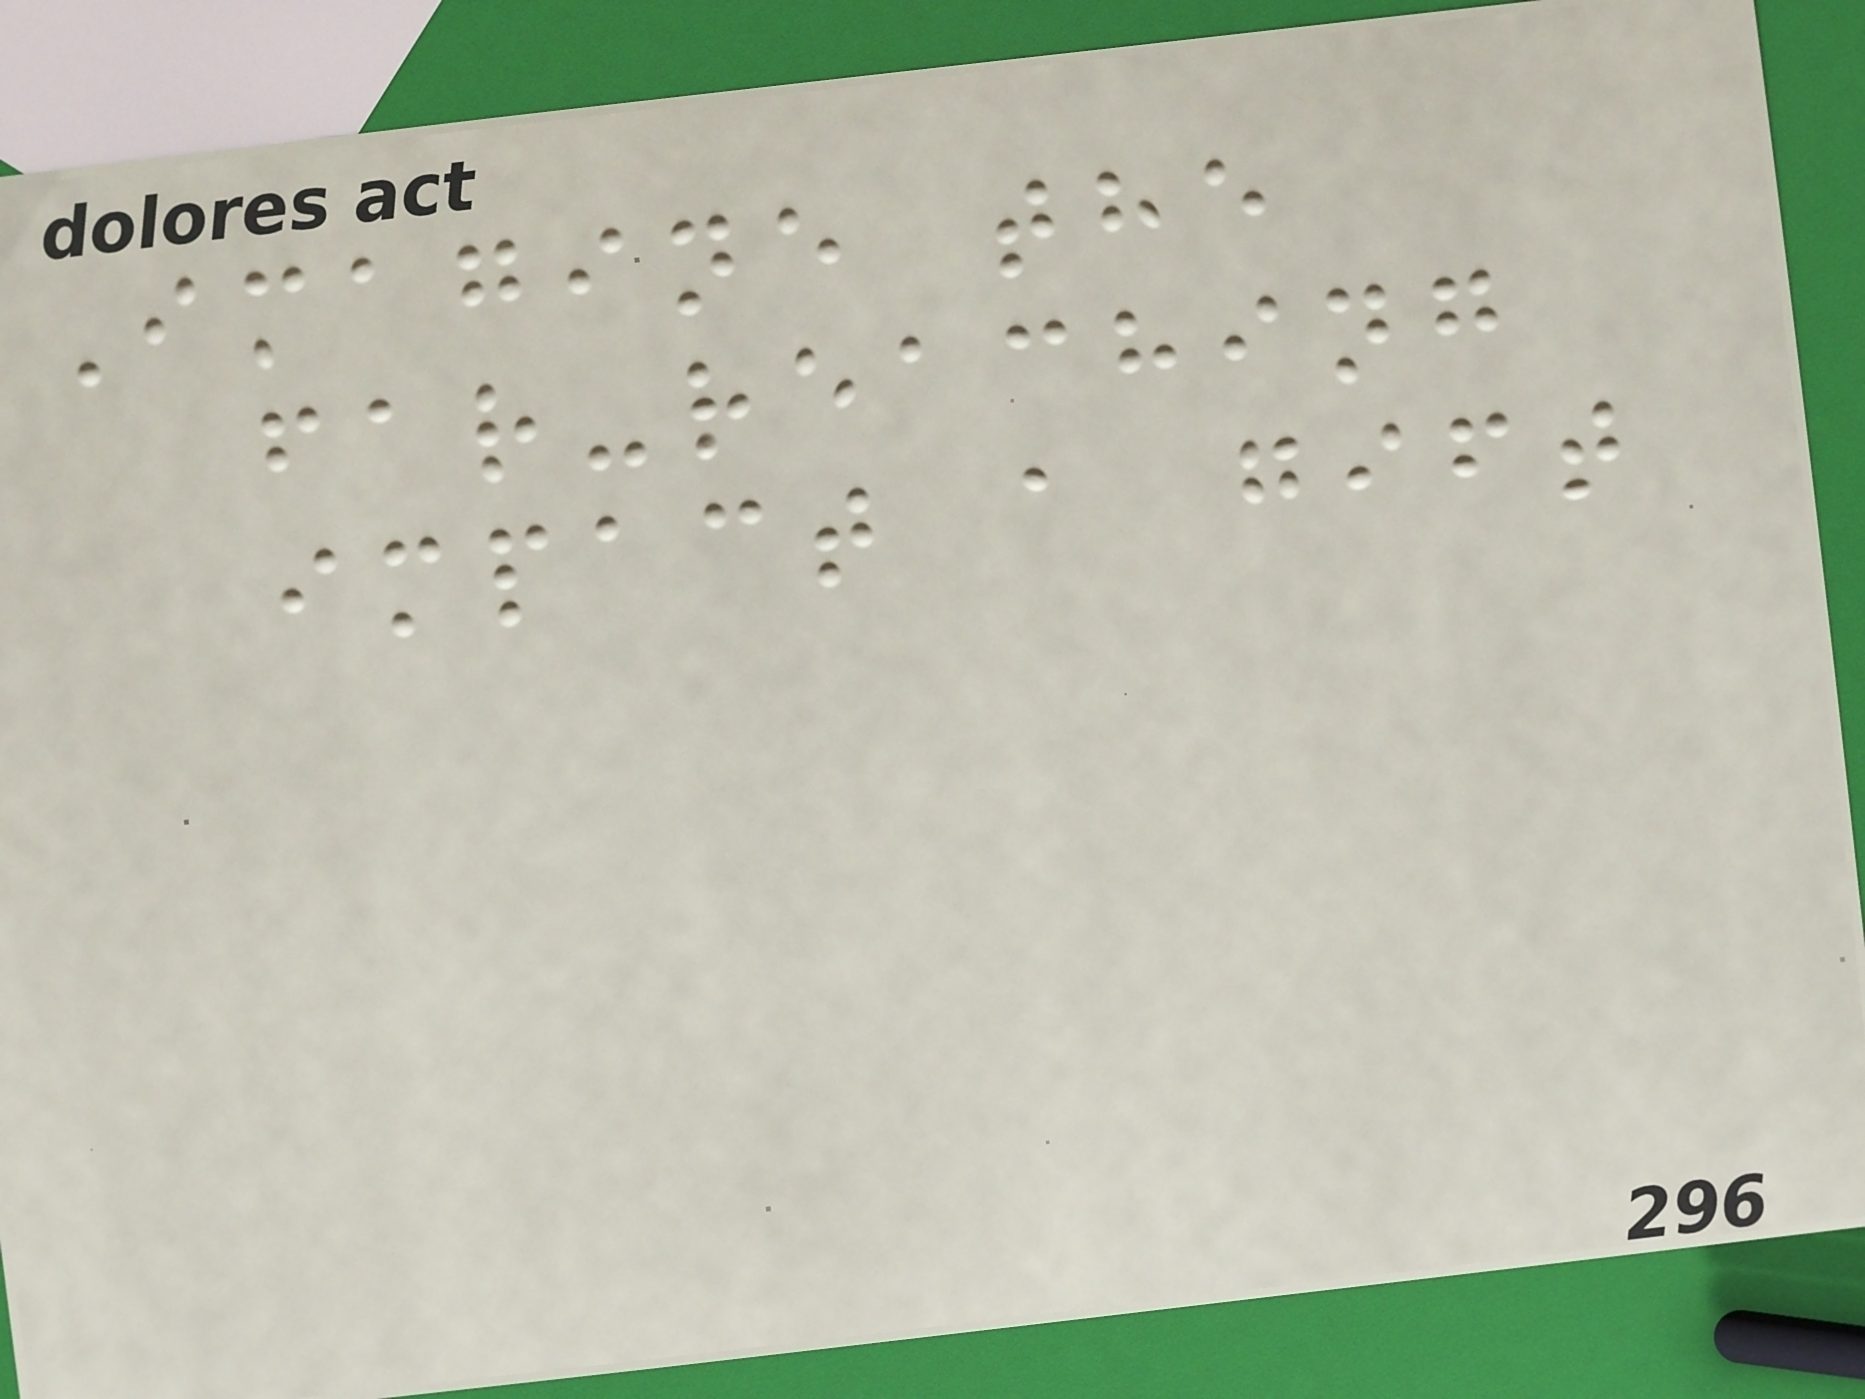Imagine the
far-reaching
impact a gift
